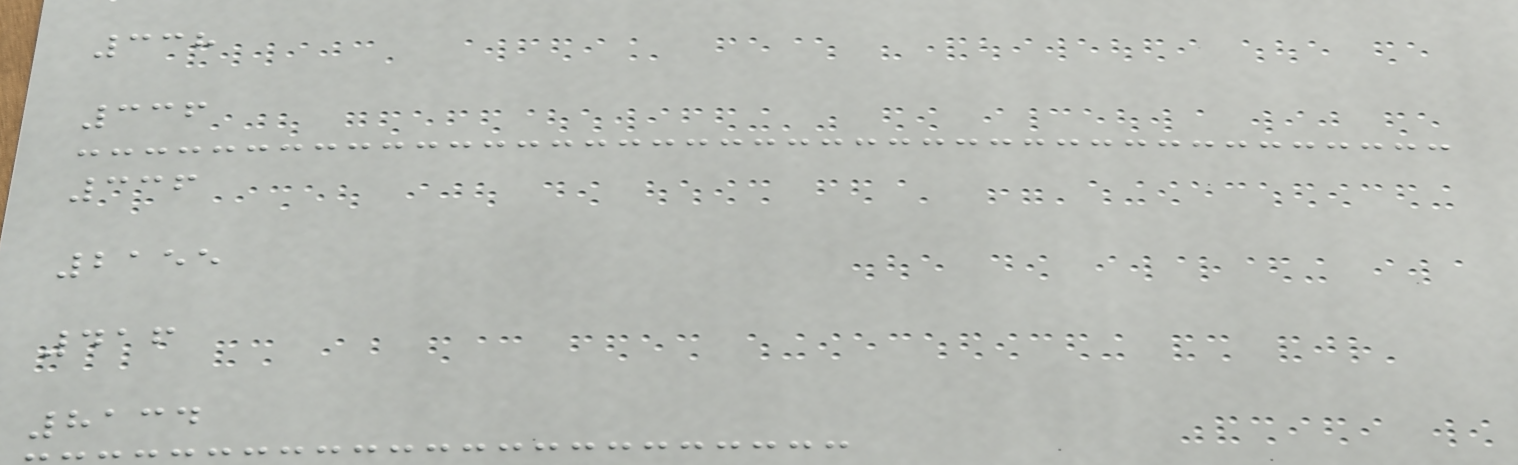338
336
336
2155
416
8134
